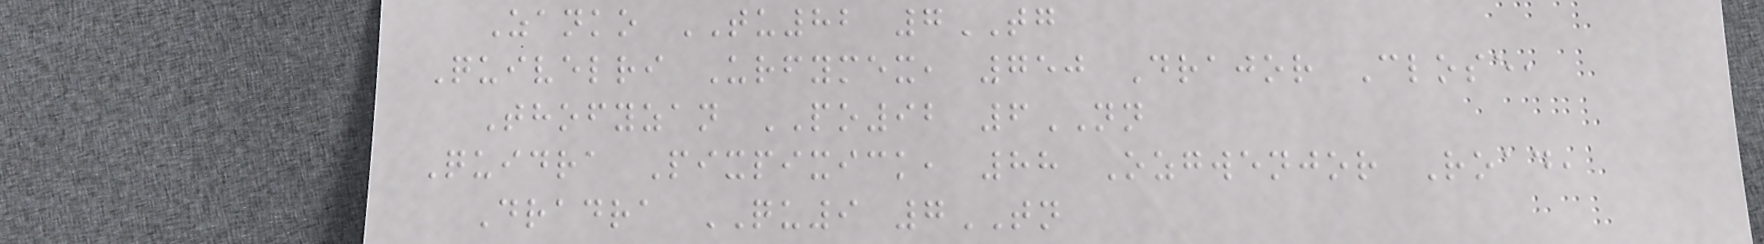Zanko TU82 7TG
Quivelri Urfymex, 750 Drajor Close,
Thofyzan PO92 6NN
Quidra Pixpixick, 88 Ozgwenjor Road,
Dradra QU9 7TN
